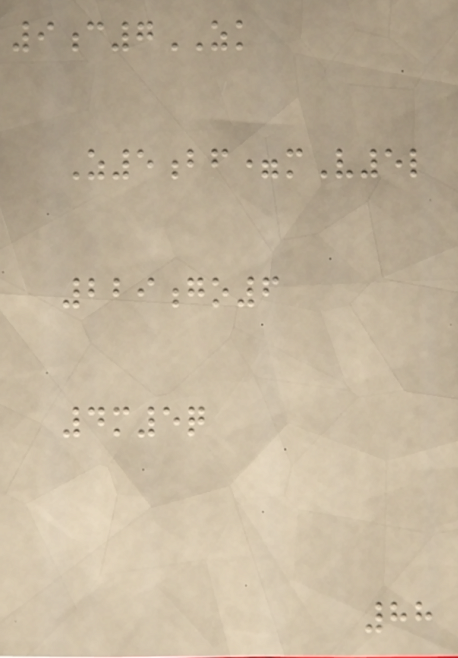9c7ZK
Z5bf=mV5l
229go6
4m5q
88
